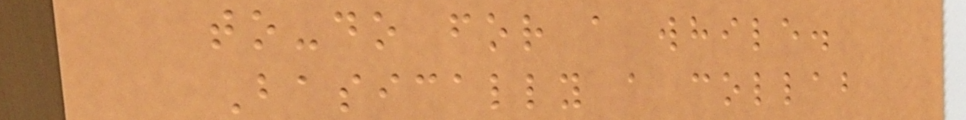to-do for a while.
Basically a collab
